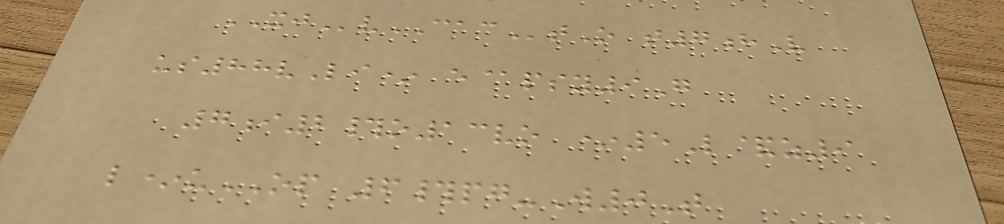XJvCACtO t7hV
us88vLi* e@psy9G
7i2#o13vo *5L&z9
l*uOP 6#pg-W0T
